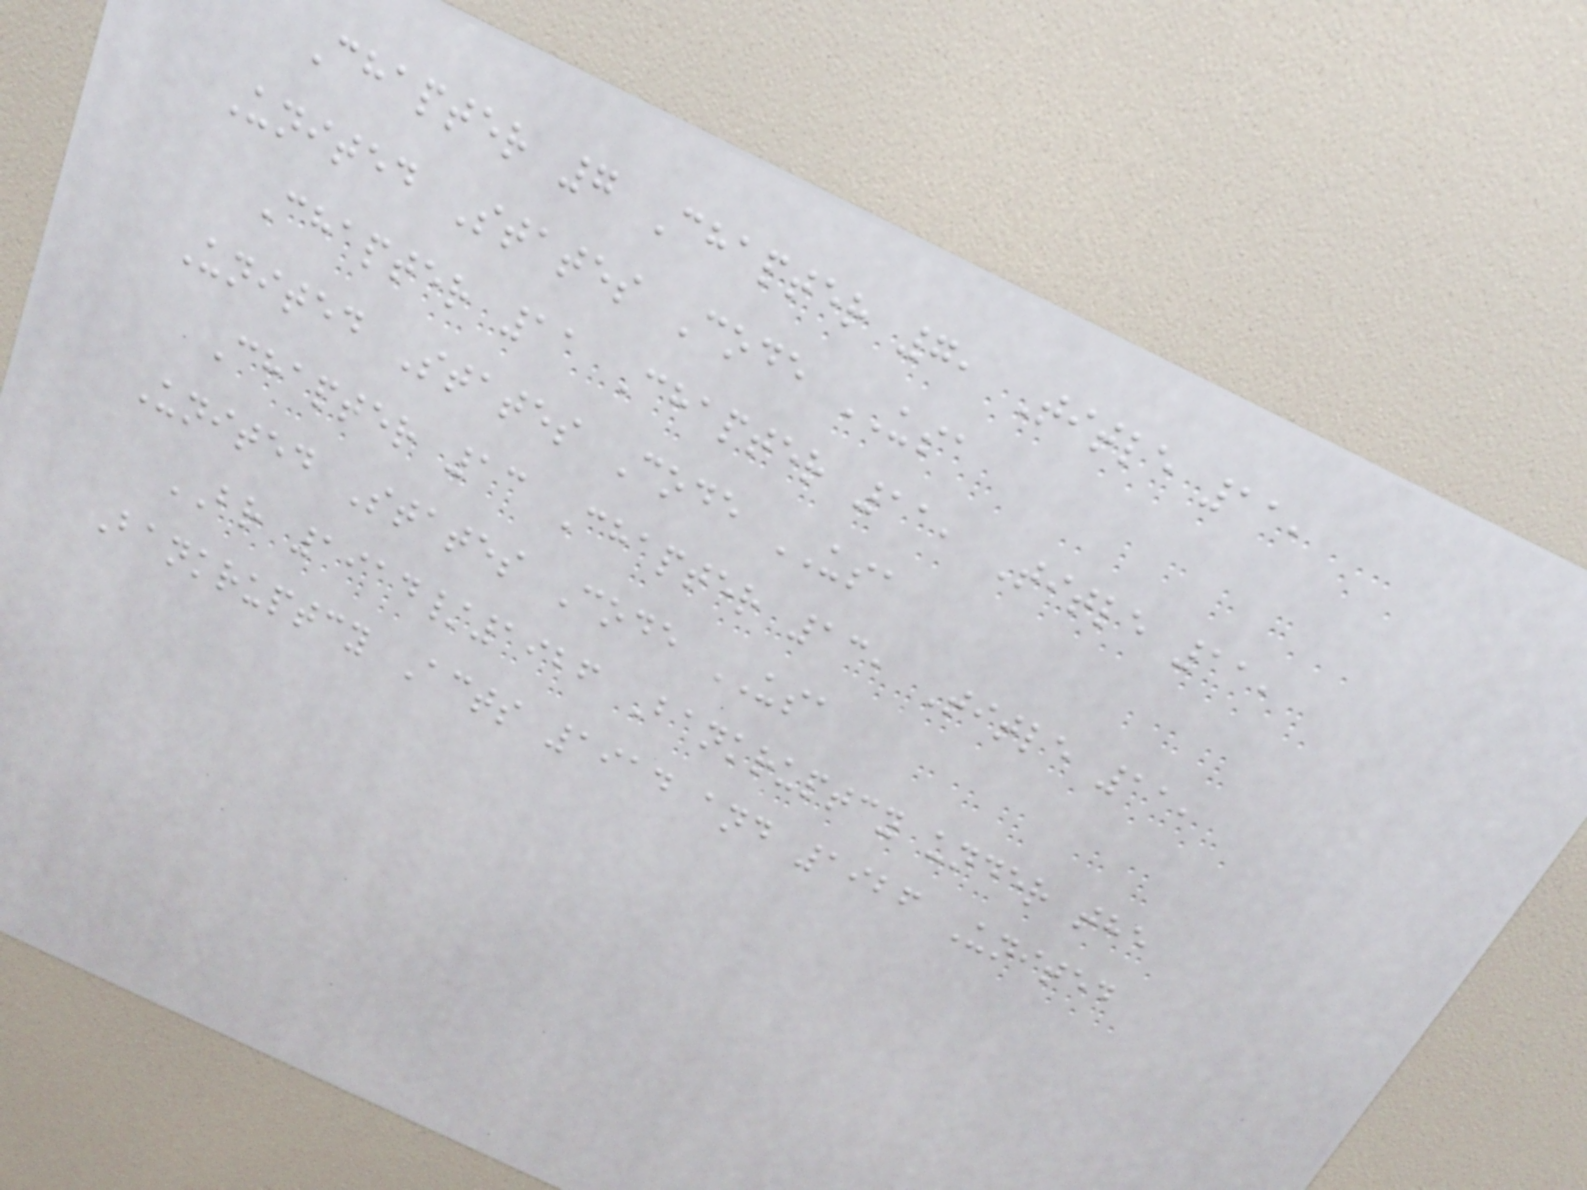Chapter 7 Chapter 7, Title 11,
United States Code USA
Chapter 11 Chapter 11, Title 11,
United States Code USA
Chapter 13 Chapter 13, Title 11,
United States Code USA
BR 1914/1926 Bankruptcy under the
Bankruptcy Acts 1914 and 1926 United
